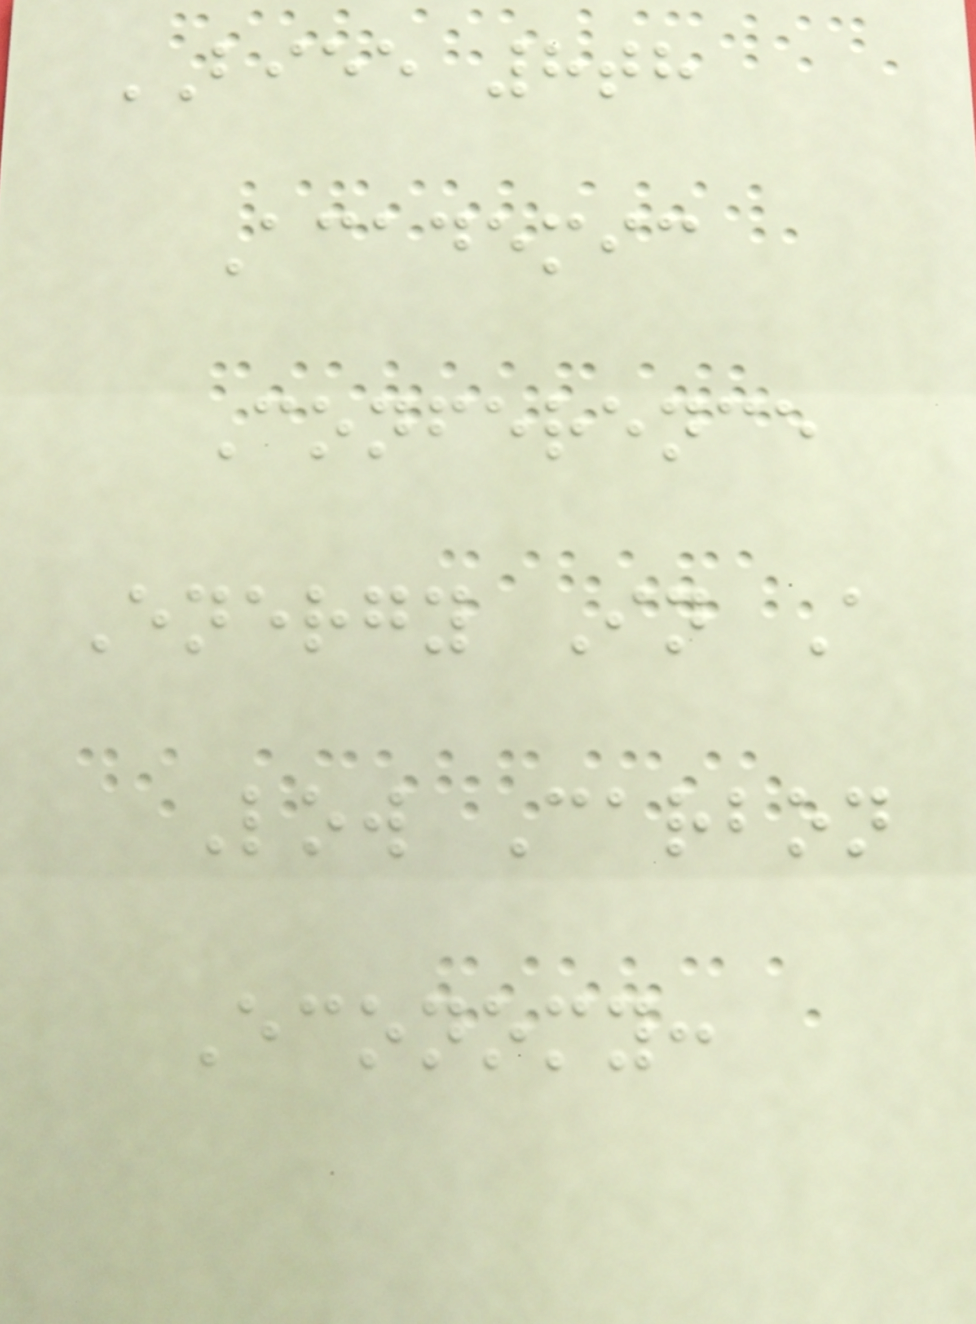BIEE 8th
Academic
Conference
Energy In A
Low Carbon
Economy:
